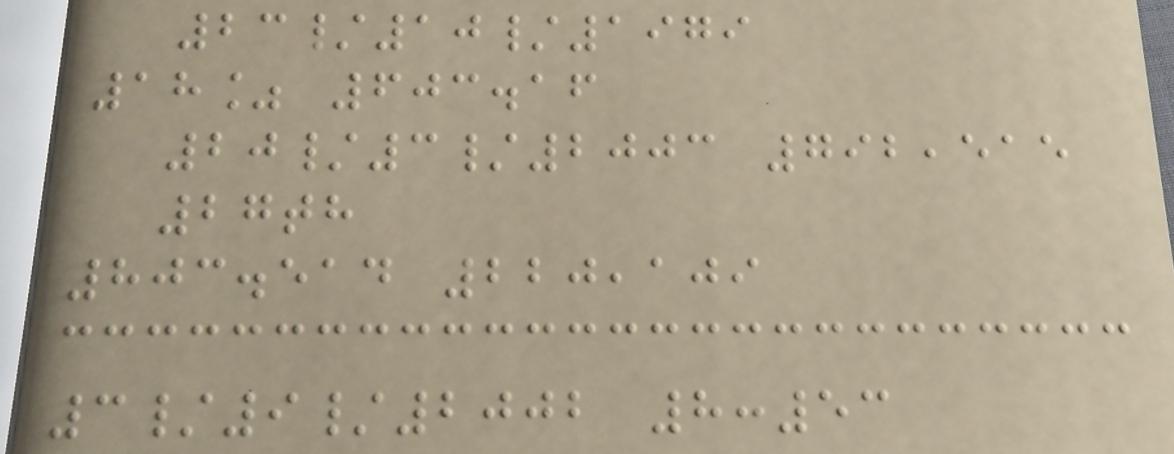23/10/1979
18% 603.16
20/3/2003 792,515
27th
803.514 220,109
3/9/2002 8:53
